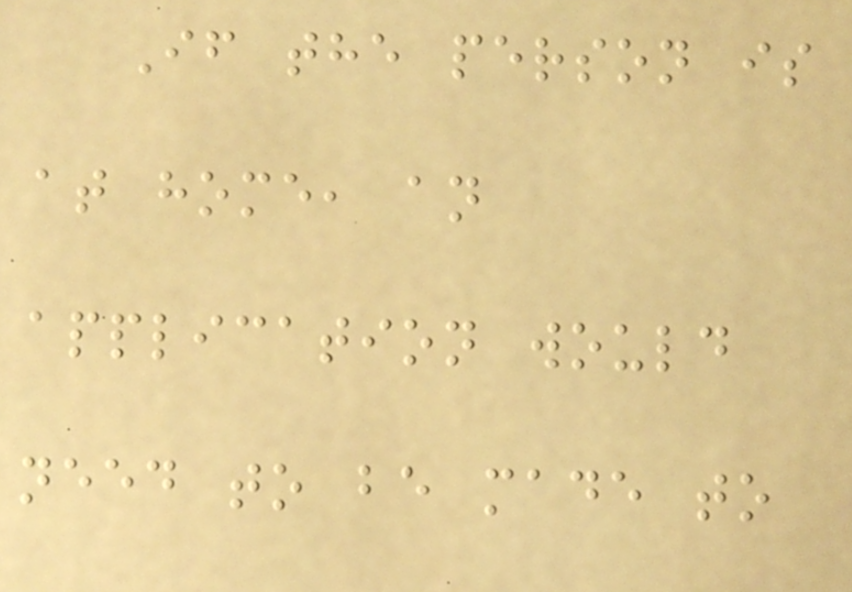If the person is
at home, an
application would
need to be made to
